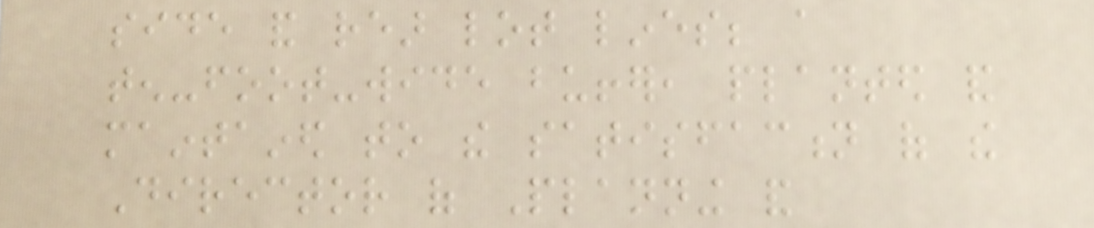side and rear lot lines; a
ten-foot-wide buffer, planted and
maintained to the satisfaction of the
Director of Planning and
